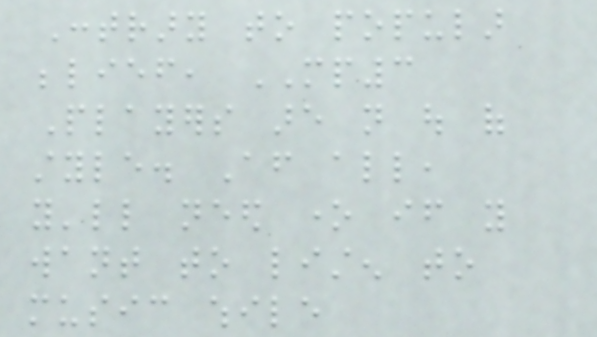Contrary to popular
belief, MP3
Players are not out of
style. After all,
you'll need one if you
want to listen to
music while
